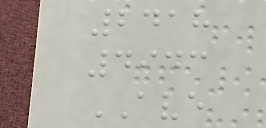2418
4943
AVE
